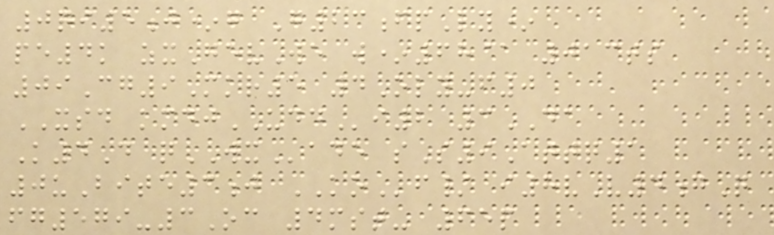0qi5j*g G23fpLy*
pe4k zxGevWe w*68@ 013ts
09Cg9Mkr5 4Oly-f0
XSD kmdjUDDi2 3DA
K4D qWXade sS9Attq1
0uBite3j KOf/ i8vV4gQ
fg579-3Oc 4mst- 65p
